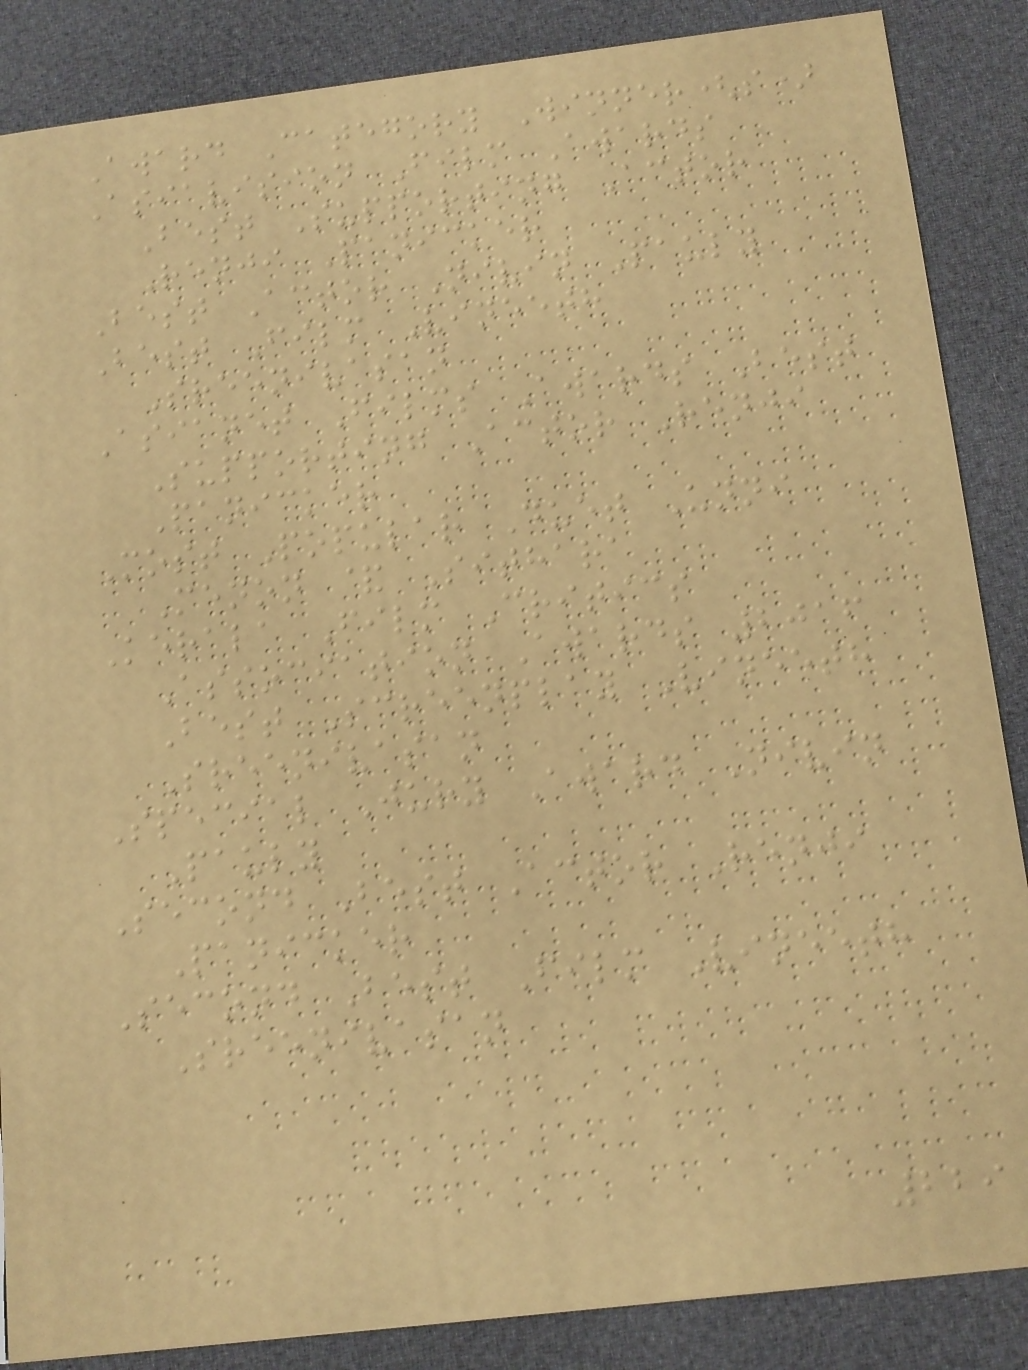Award Category Winner(s)
Asiavision Film Awards
Best Supporting Actor
Renji Panicker
Best Actor Nivin Pauly
Best Film Vineeth
Sreenivasan
Asianet Films Awards Best
Supporting Actor Renji
Panicker
Most Popular Duet Unni
Menon & Sithara
Kerala Film Critics
Association Awards 2016
Best Screenplay Vineeth
Sreenivasan
Special Jury Award Nivin
Pauly
Second Best Actor Renji
Panicker
Second Best Film Vineeth
Sreenivasan
229
